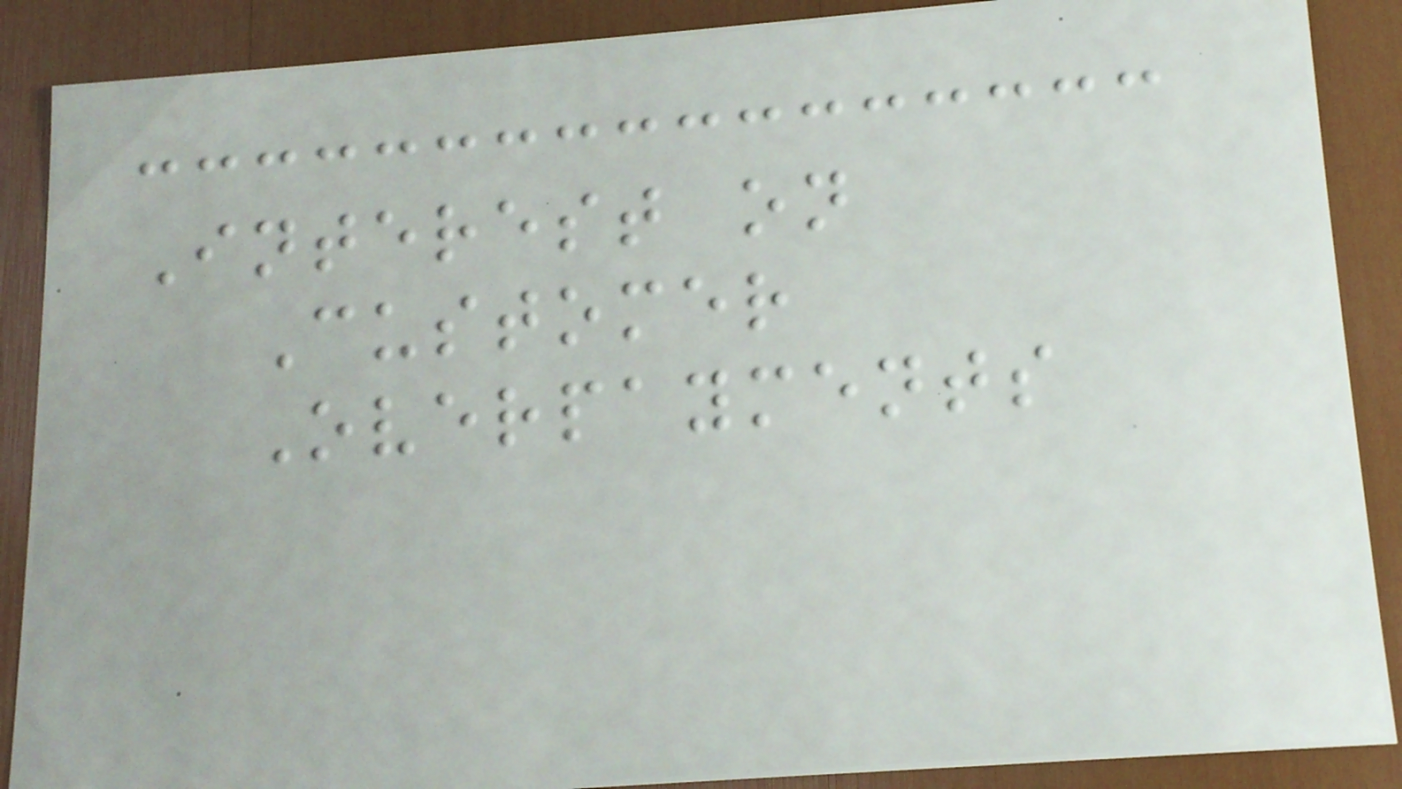Interest on
Customer
Overpayments
